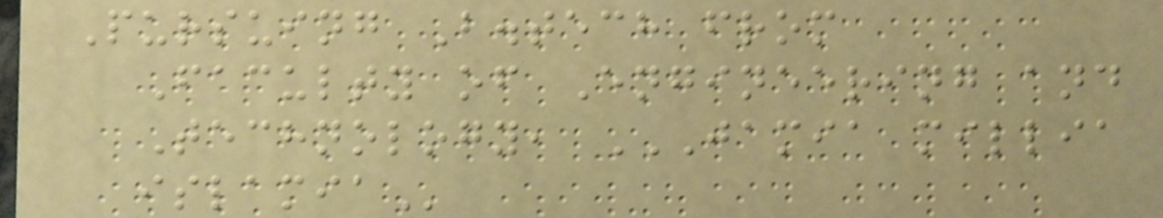Pursuing B.tech from
Faculty of Engineering and
Technology, JAMIA MILLIA
ISLAMIA
